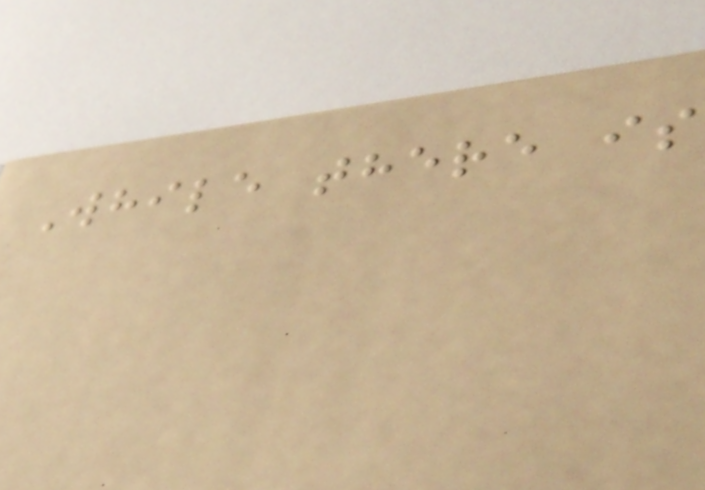While there is
